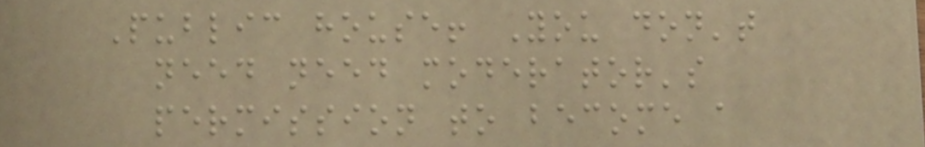Public house! You don't
need need moderator's
permission to become a
